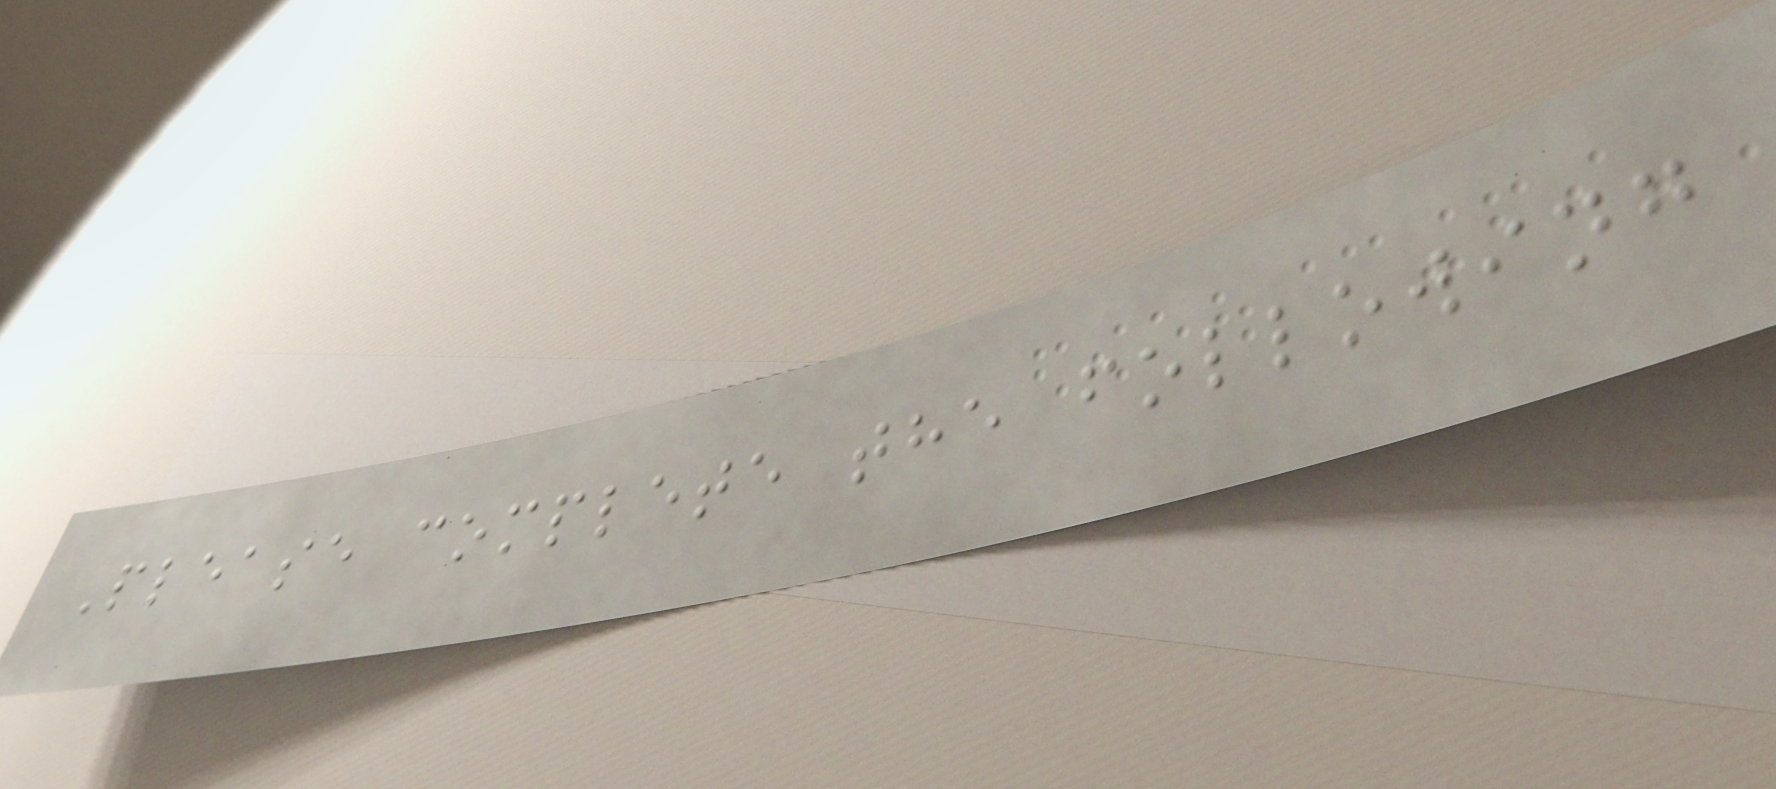Please complete the following
